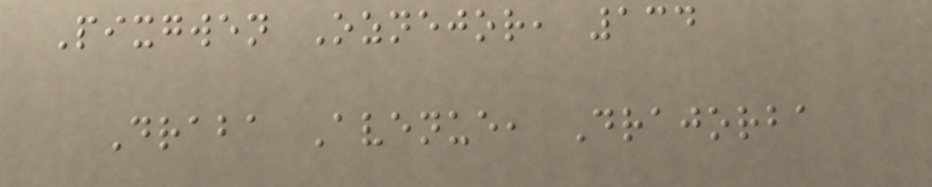Pixgwen Oznejor, 134
Draba Avenue, Drajorba
